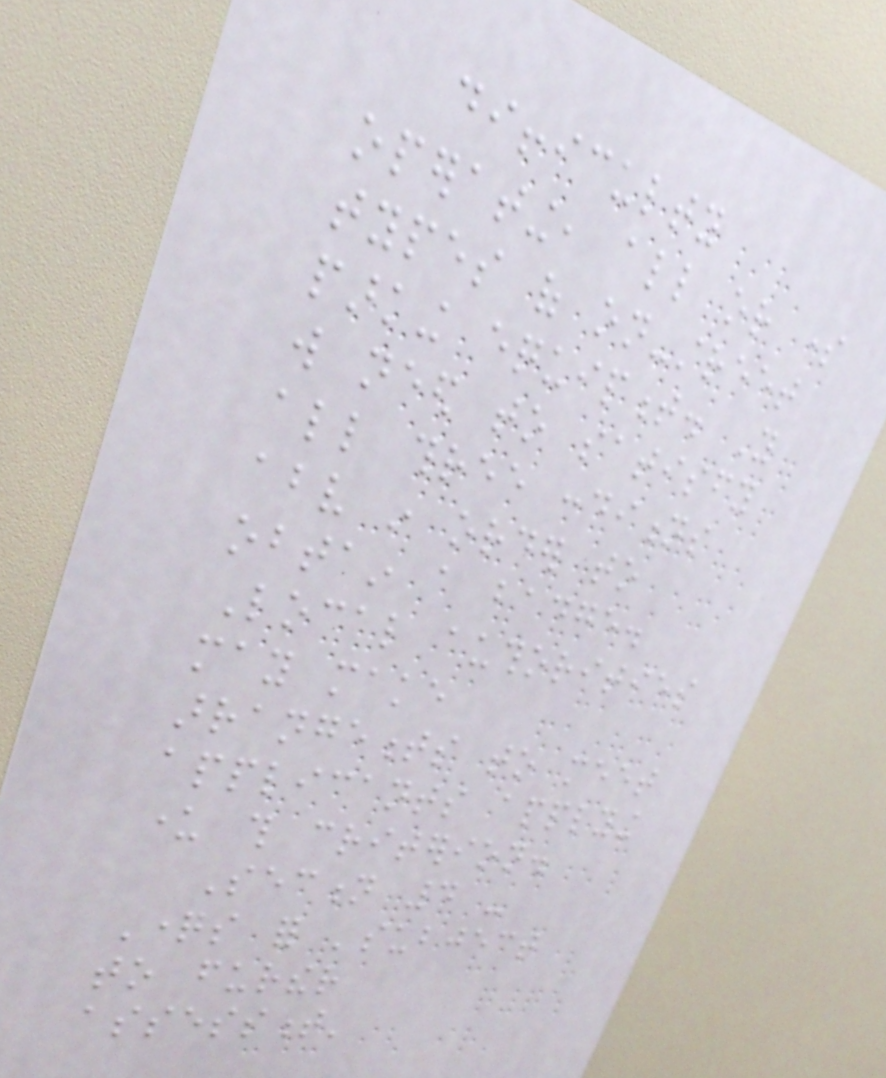difficulty
operating, all or some
types of on-street
parking equipment. You
will need to satisfy
all three conditions
above in order to
obtain a badge.
Local authorities
may make
arrangements to meet
applicants applying
under this criterion.
Section 4 -
Questions for 'subject
to further
assessment'
